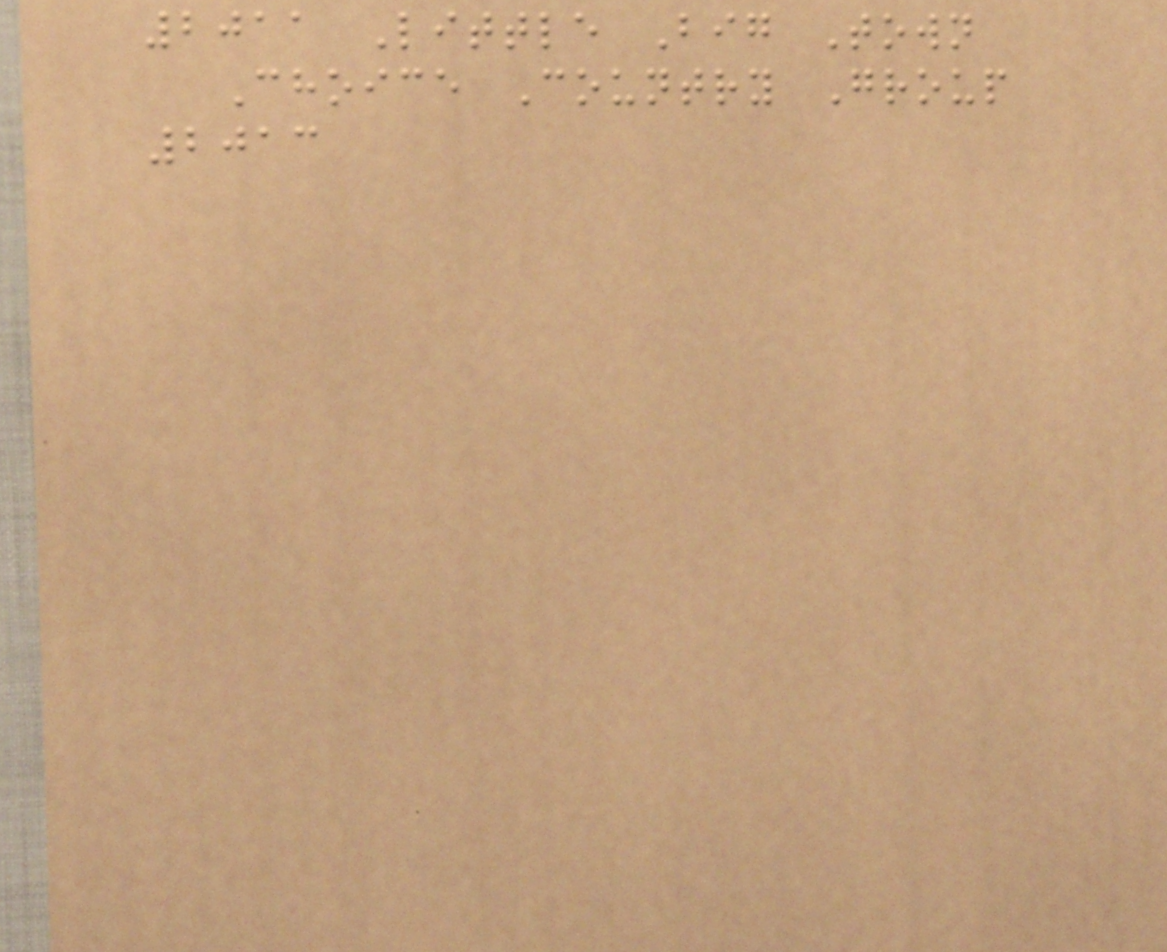2011 Little Big Town
Choice Country Group
2013
